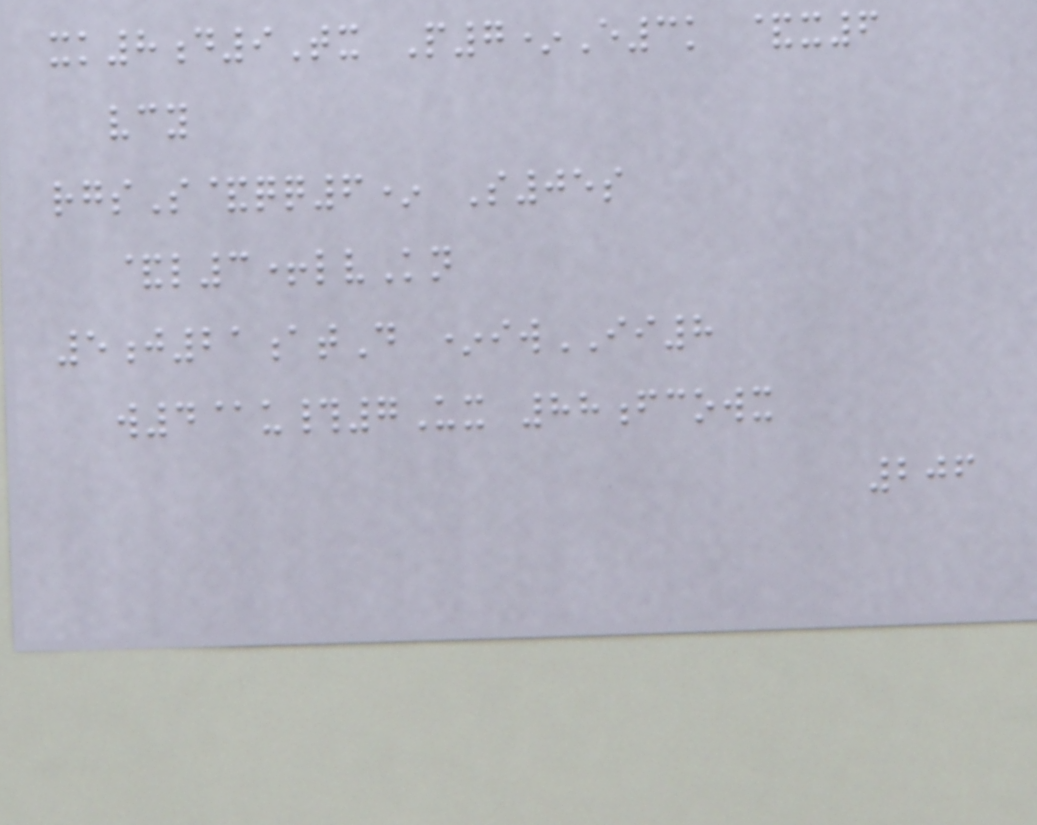xk8d9Tx P7*E3k &x6
vcy
rgsS&qq6* S05s
&l3+lvKn
5j21atD *iwII8
w4@u#7Ux 88fcowx
206
